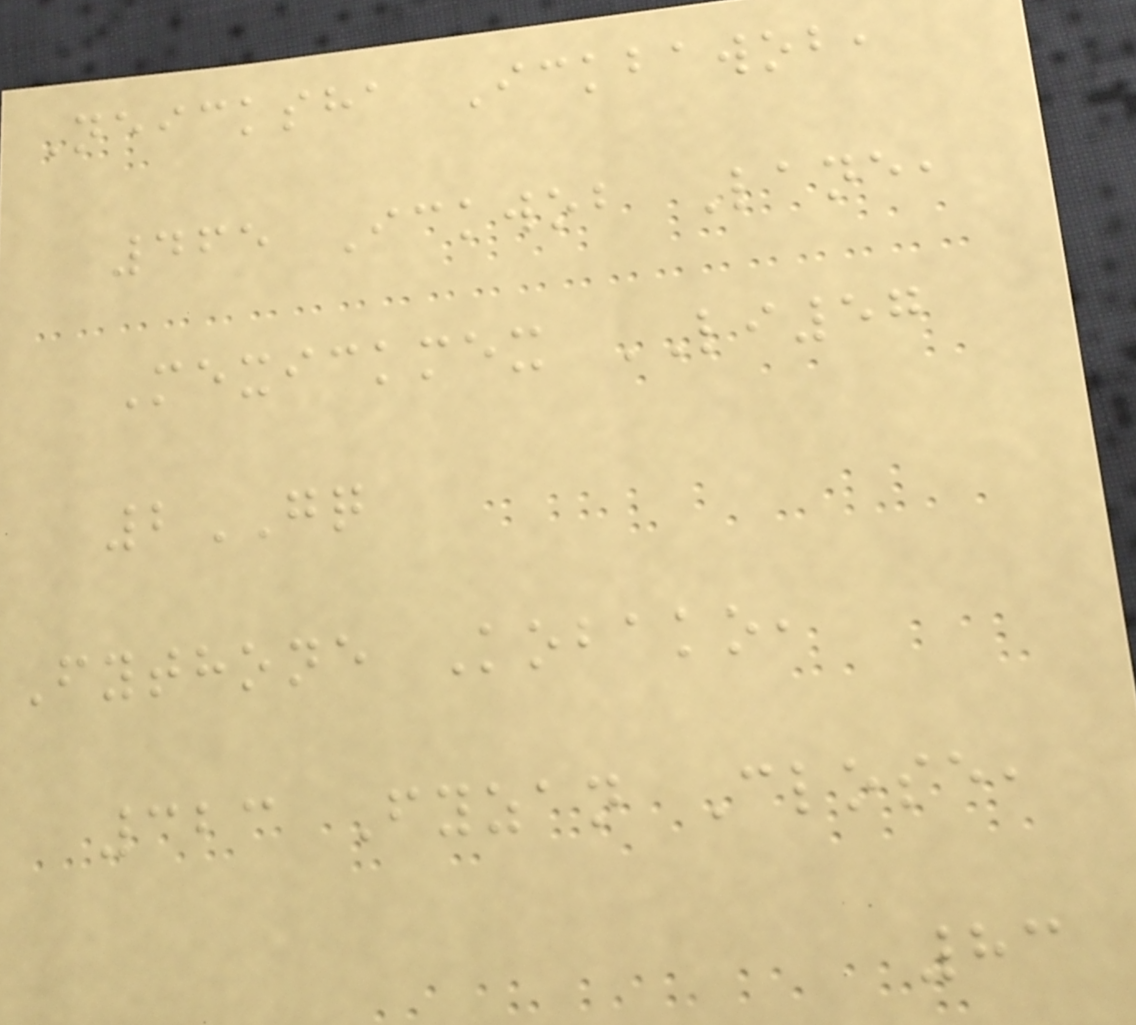Neicksha Ickbawob,
465 Ickwob Lane,
Mexickmex LI57
2GQ
Fythone Kobako,
323 Fyzan Close,
83
